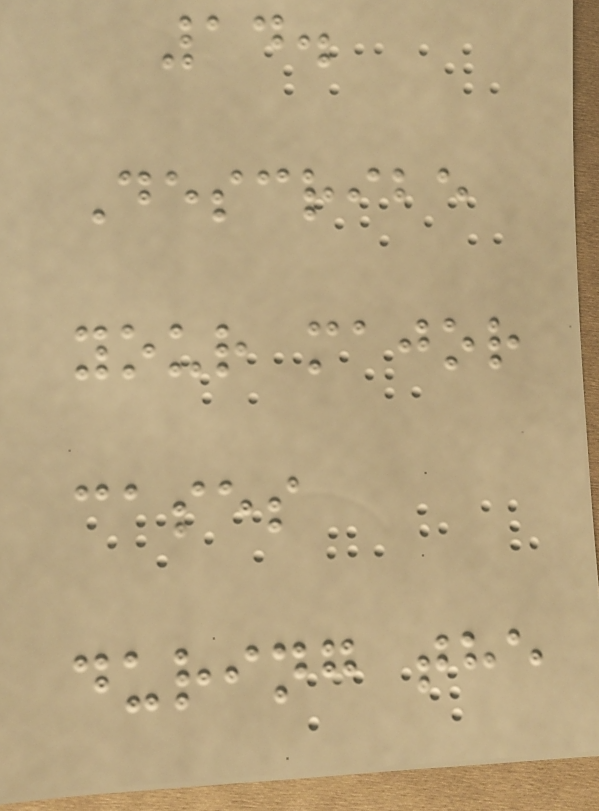14.
Describe
your major
cases
during the
